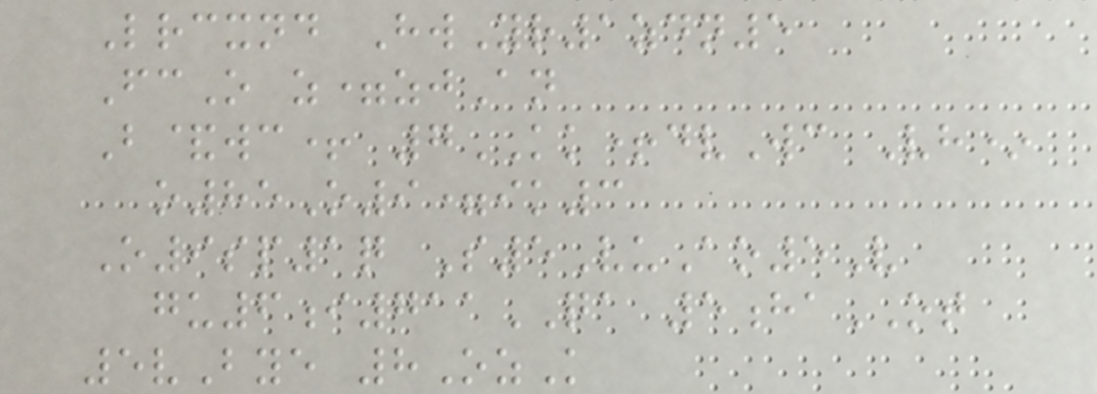Lrcxnd HwYr1zdn5
FcO z=zjAn
B&wc+ 7KK+dvWc Vh*
o85O9=ik3
O9sp1q S5VuAo5V
gu6i711QA 5haOT
5vBye 8OzK
